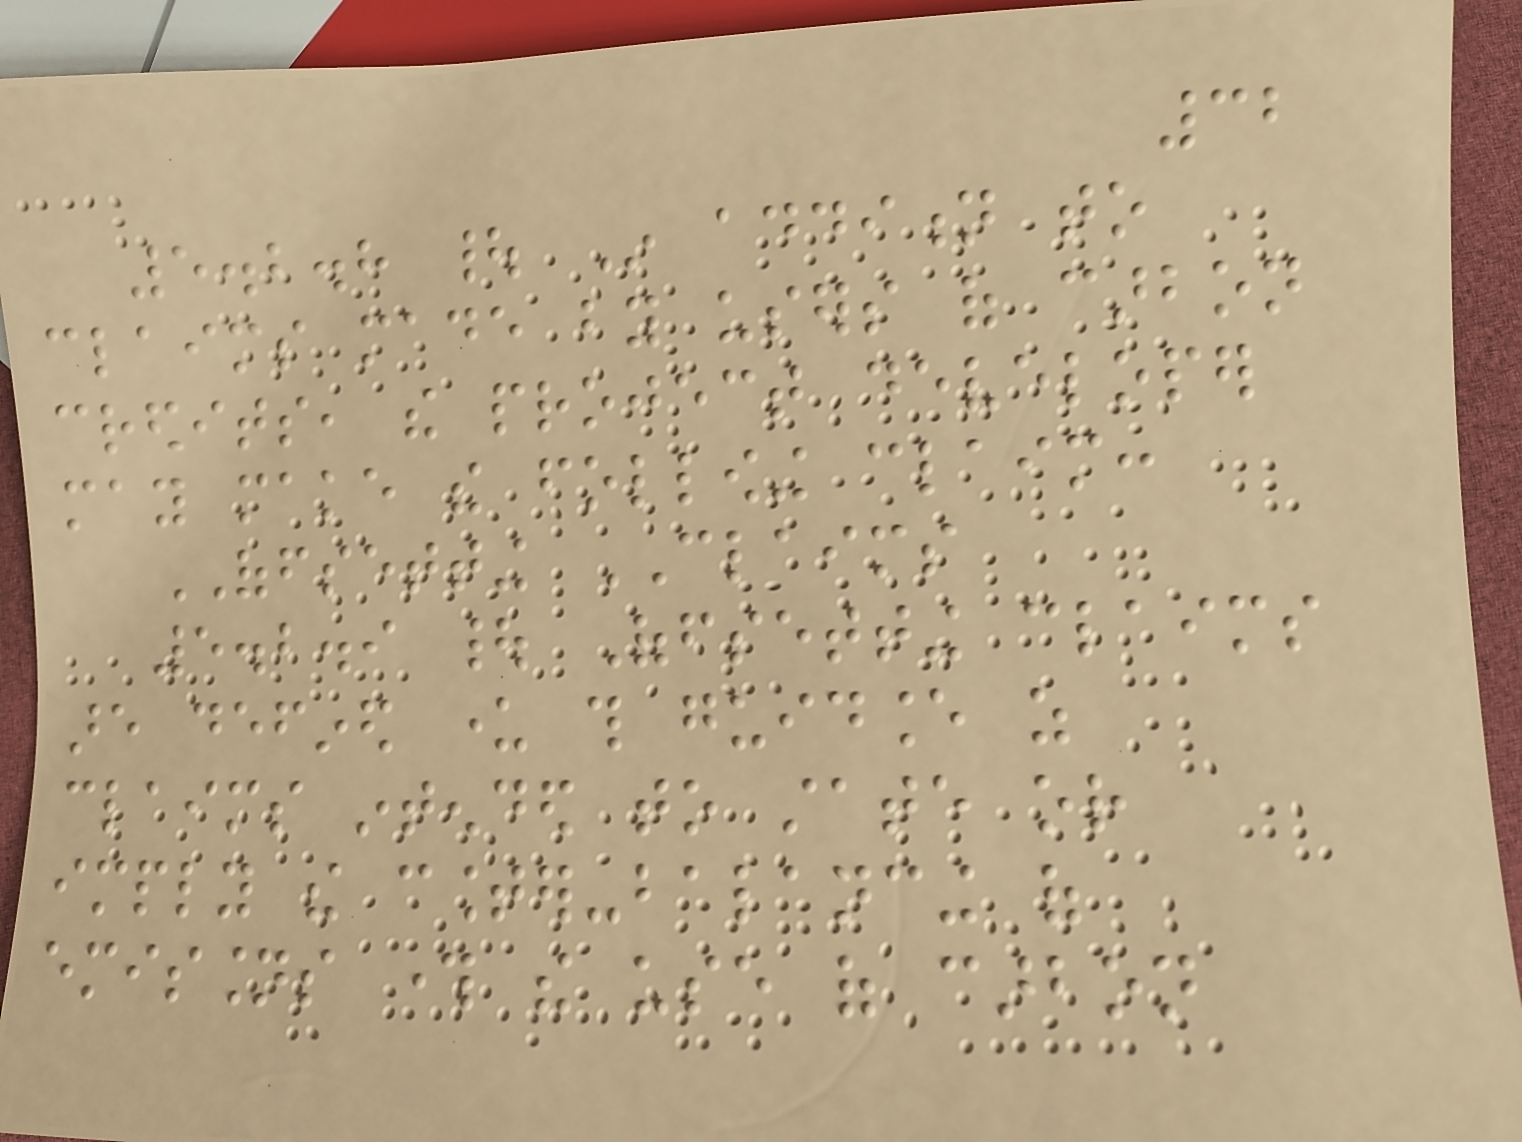32
5.2.8 | In addition to
claims made by users of carbon
credits, the project developer
may make the following claim:
OFFSETTING CLAIMS
5.2.9 | Offsetting claims
are defined under this guidance as
claims intended to state or
imply the counter-balancing of
emissions through the use of carbon
